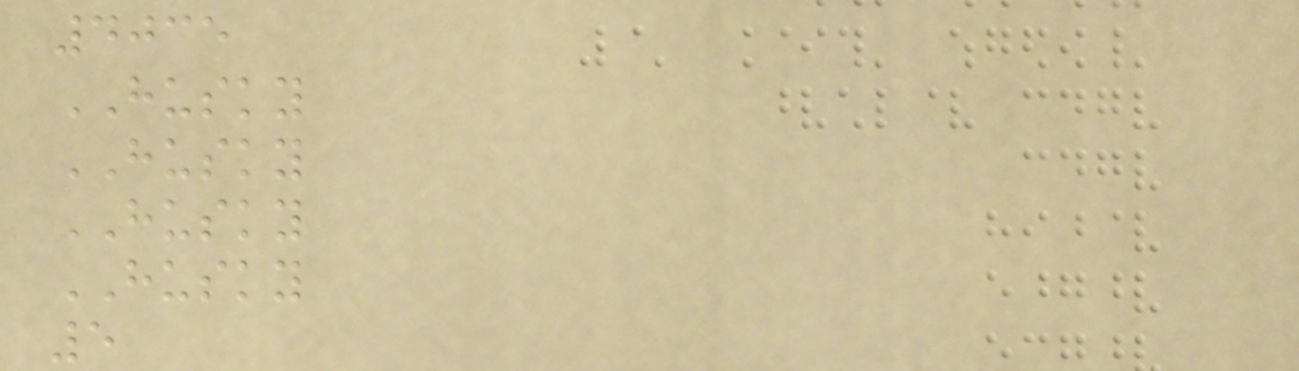4035
HUSKY
HUSKY
HUSKY
HUSKY
5
